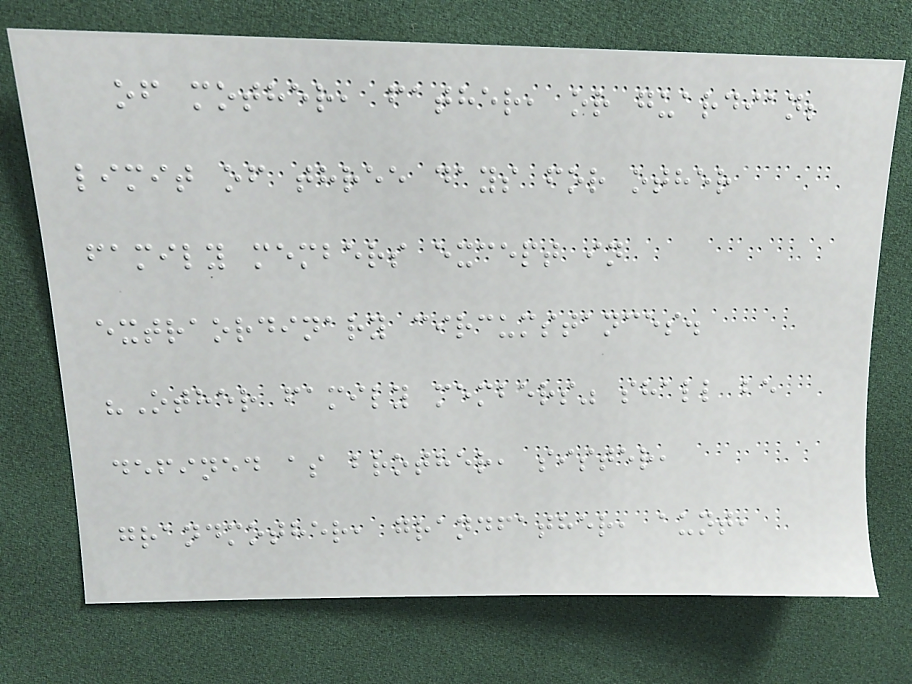of mother, father, or guardian;
limit of three days for other
family members except in
extraordinary circumstances.
"Other family members" shall be
defined as brother, sister,
grandmother, grandfather, aunt,
